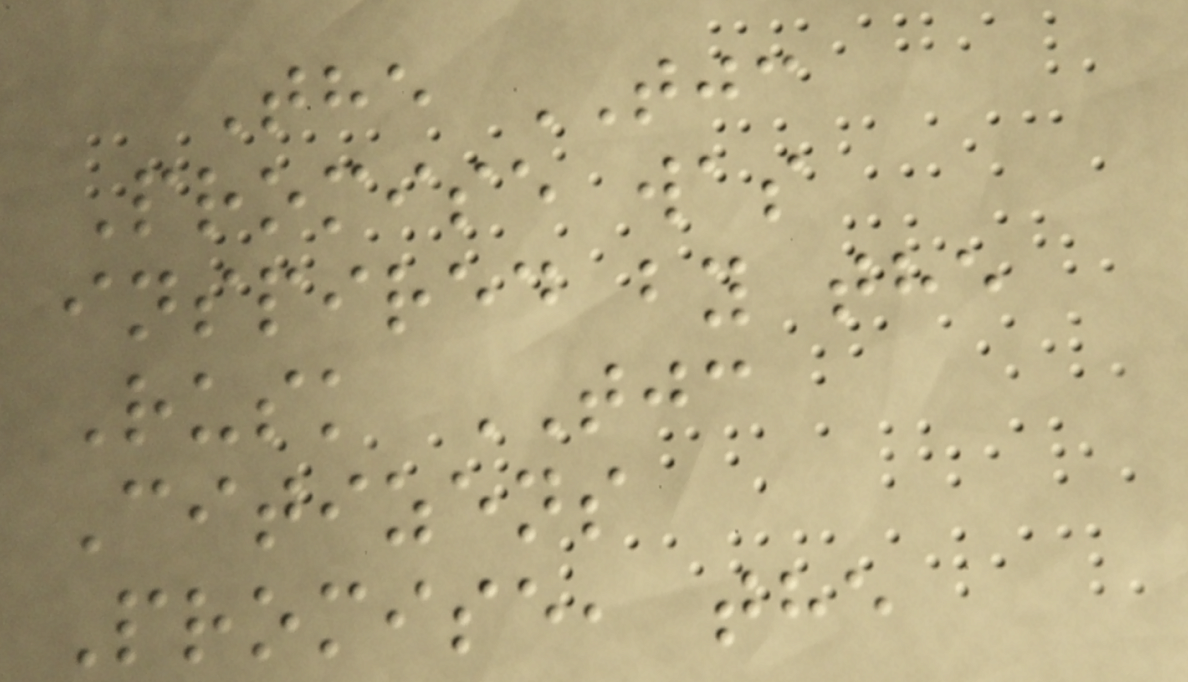The TJC
Promise was
inspired by the
Rusk TJC
Citizens
Promise, the
